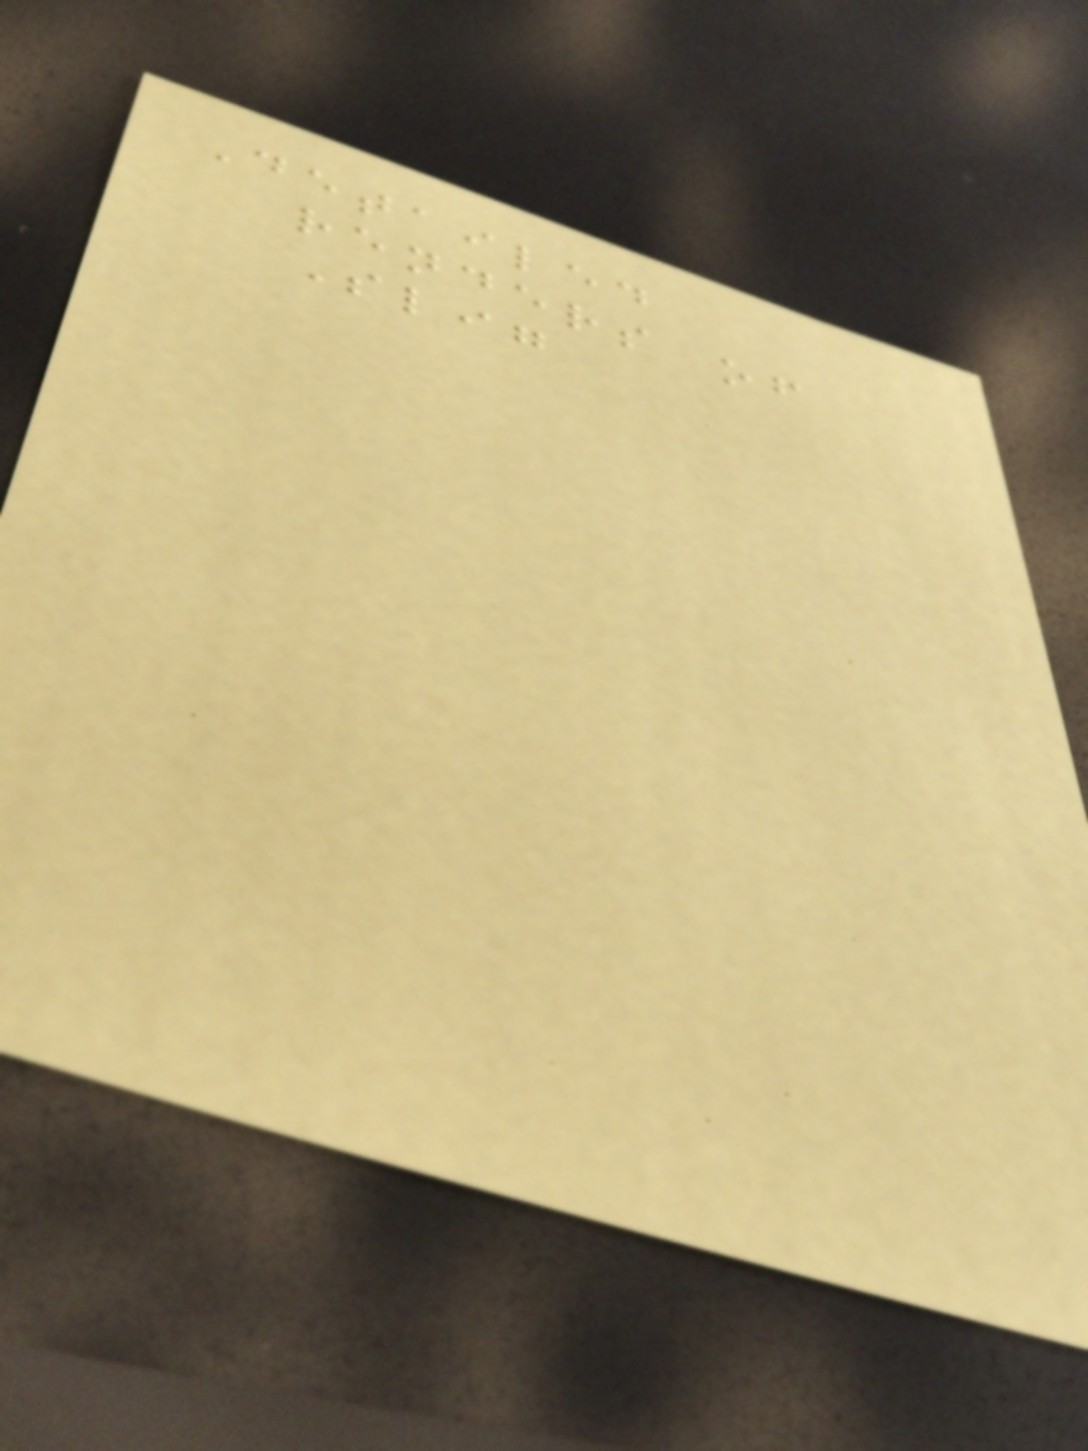Detailed
renders of
Slig
